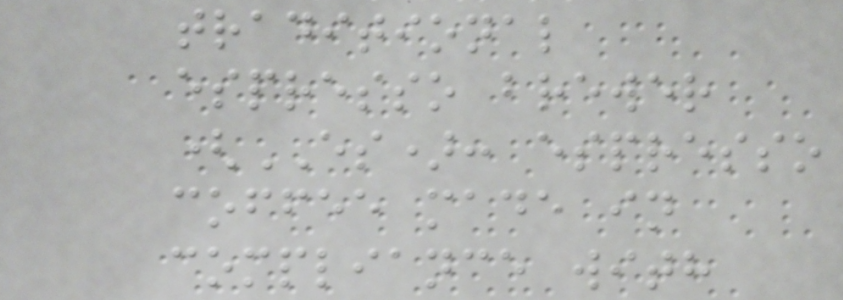traditional
espresso brewer
(ES): espresso
coffee made in
compliance with
